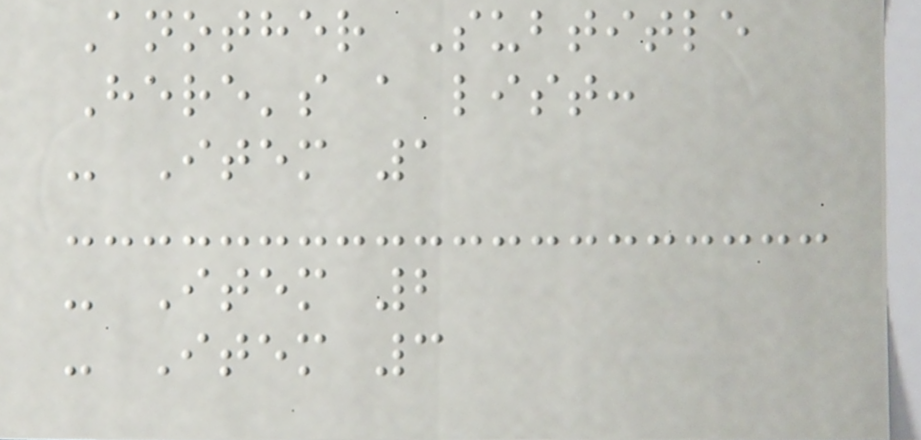Another Subtitle
Here's a list:
- Item 1
- Item 2
- Item 3
